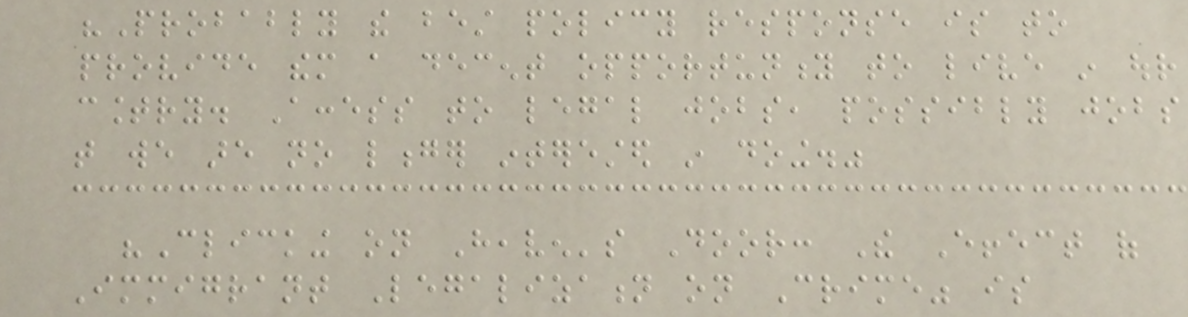"Probably the best policy response is to
provide them a decent opportunity to live in our
country. Access to legal jobs, possibly jobs
that we are no longer interested in doing."
"Clicking on Heaven's Door: The Effect of
Immigrant Legalization on Crime" is
